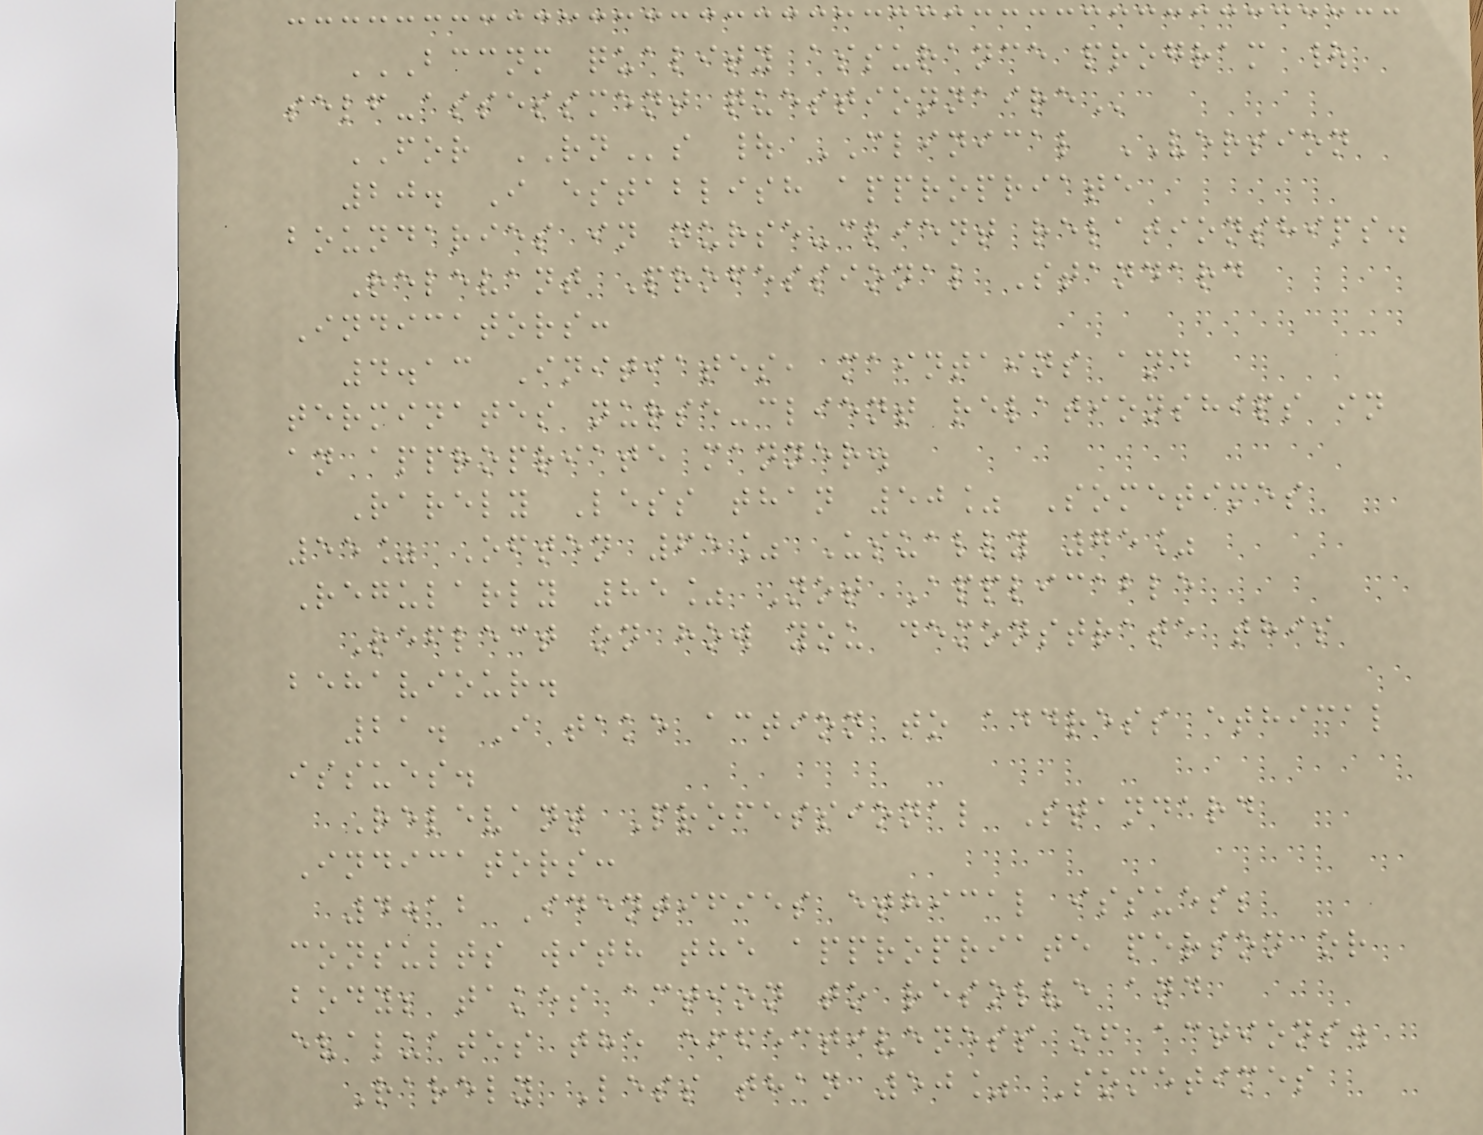BCCNM QUALITY ASSURANCE PROGRAM |
SELF-ASSESSMENT QUESTIONNAIRE
FOR RNs | CLINICAL VERSION
20. I establish appropriate
boundaries in nurse-client relationships.
Relevant Professional Standard
Indicators:
4.13 Initiates, maintains and
terminates nurse-client relationships in
an appropriate manner.
Rarely Less than 50% Sometimes
55% Often 65% Usually 75%
Regularly 85% Not Applicable
Reflect on how you demonstrate this
behaviour.
21. I take action to address ethical
issues.
Relevant Professional Standard
Indicators:
4.12 Identifies ethical issues;
consults with the appropriate person or
body; takes action to resolve and
evaluates the effectiveness of actions.
Rarely Less than 50% Sometimes
